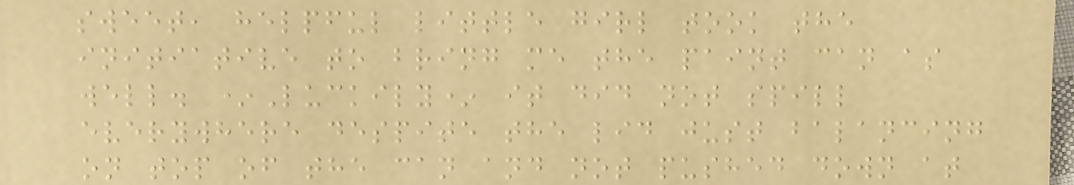sweet, helpful little girl took the
initiative to bring me the paint can as
well. *Luckily* it did not spill
everywhere despite the lid just balancing
on top of the can and not pushed down at
